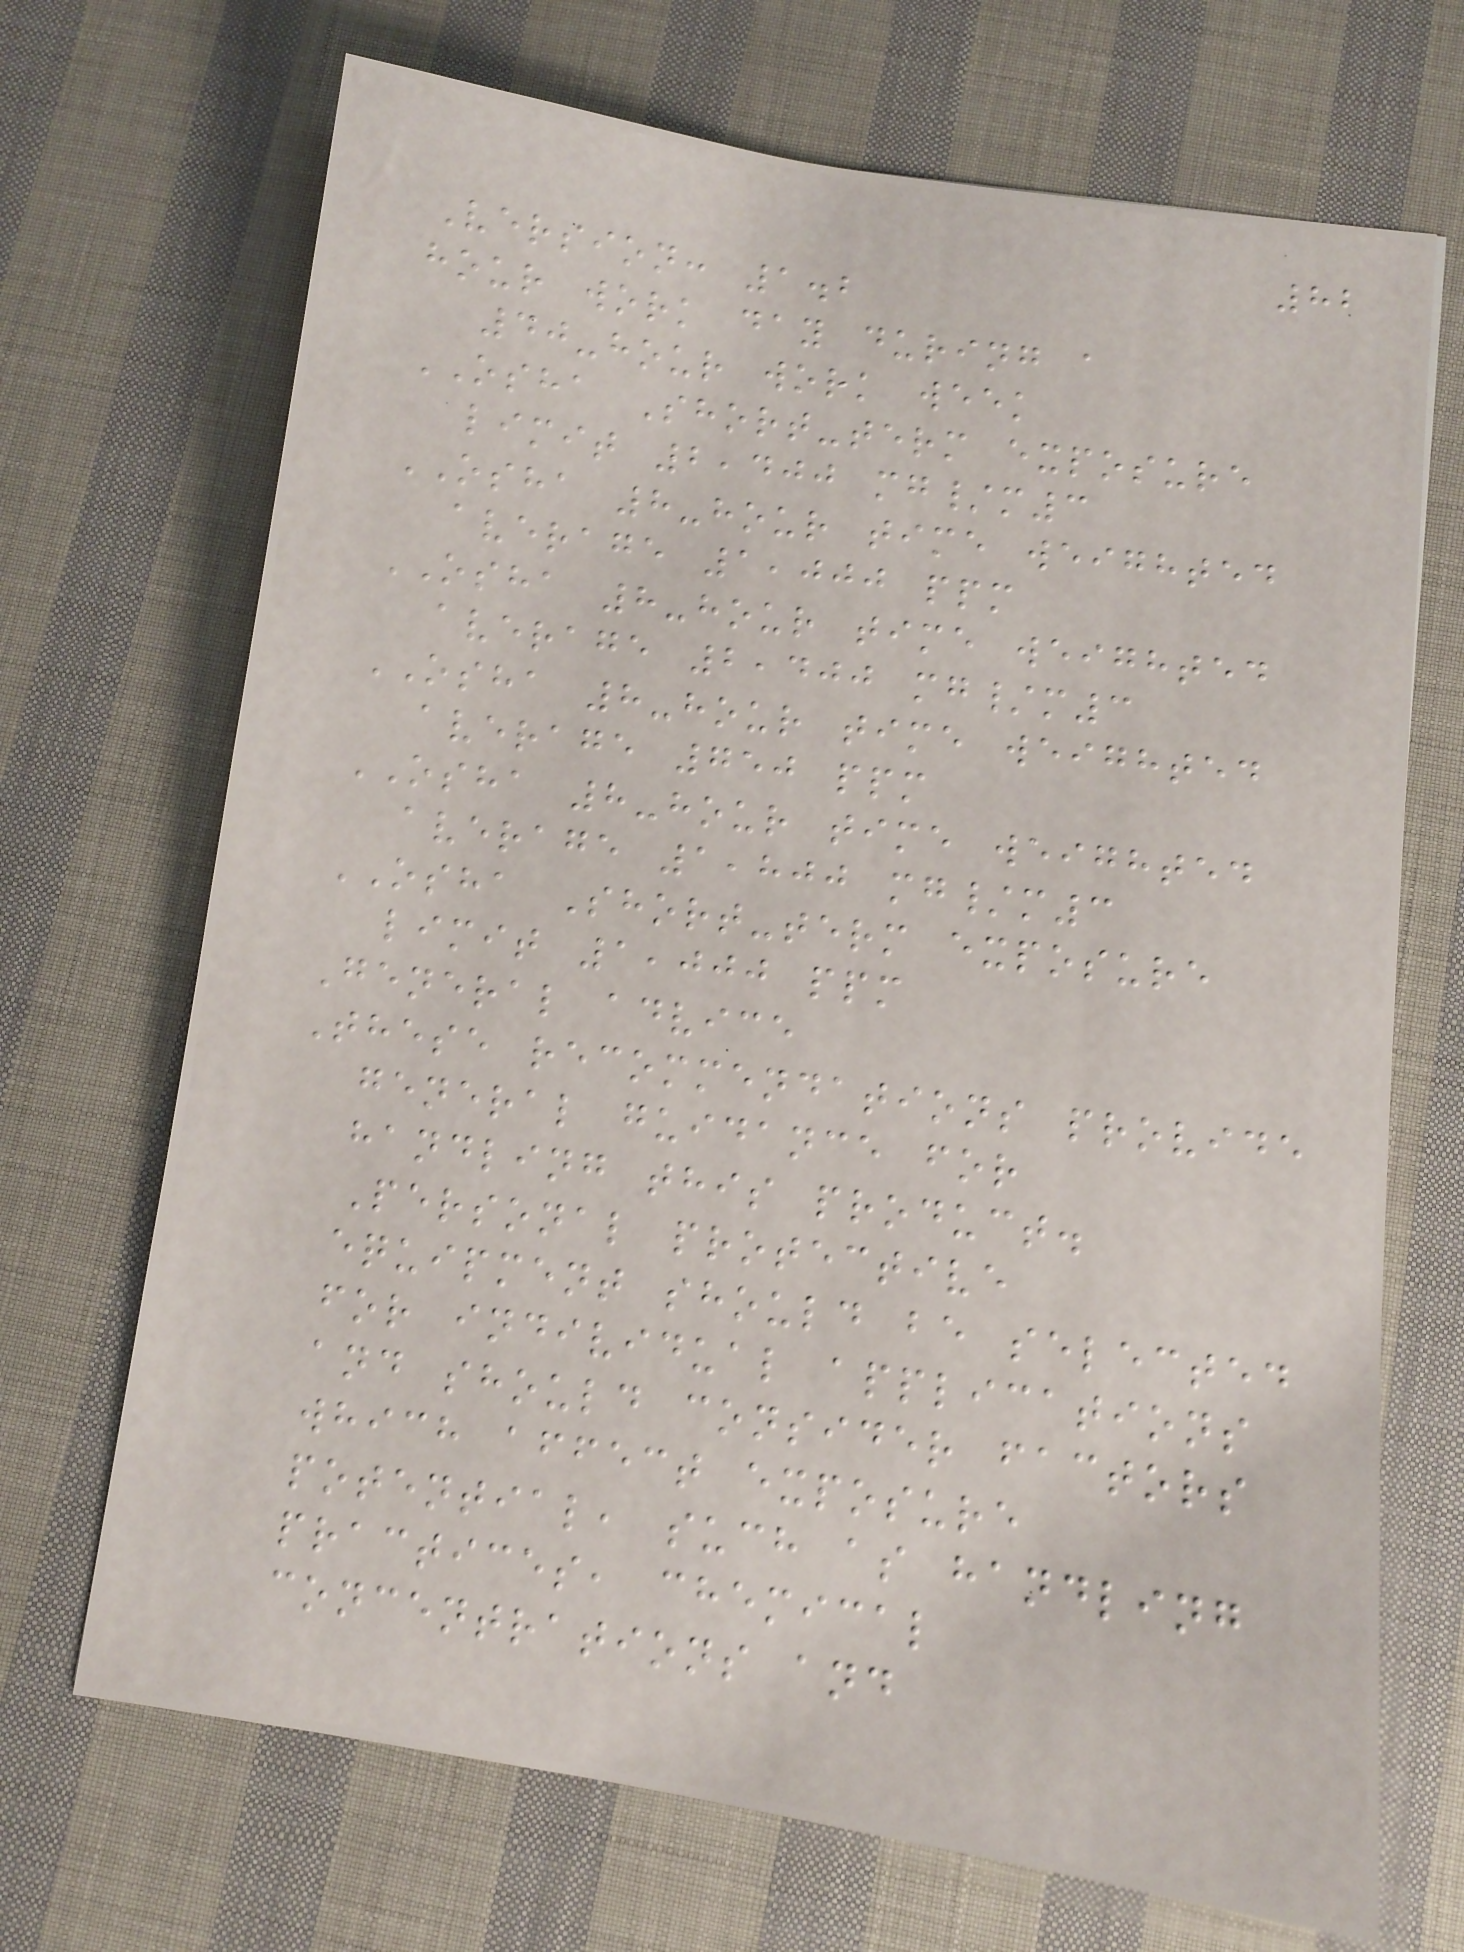82
Version: 1.2
hour work day during a
40-hour work week
OSHA Short-term exposure
limit 2,400 mg/m3
OSHA 8-hour time weighted
average 1,000 ppm
OSHA 8-hour time weighted
average 2,400 mg/m3
OSHA 8-hour time weighted
average 750 ppm
OSHA 8-hour time weighted
average 1,800 mg/m3
OSHA Short-term exposure
limit 1,000 ppm
General advice
These recommendations provide
general guidance for
handling this product.
Personal protective
equipment should be selected
for individual applications
and should consider factors
which affect exposure
potential, such as handling
practices, chemical
concentrations and
